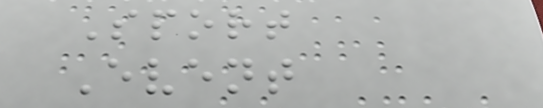Sport
Event
